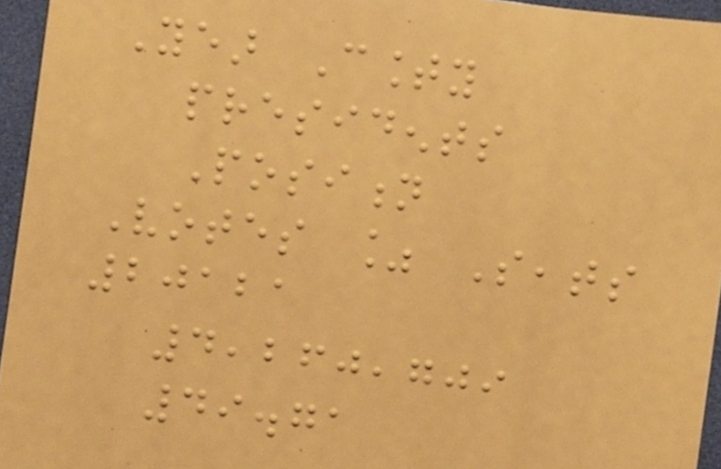Year County
presidents
Position
Votes % Seats
20121
4,260,709
49.71
